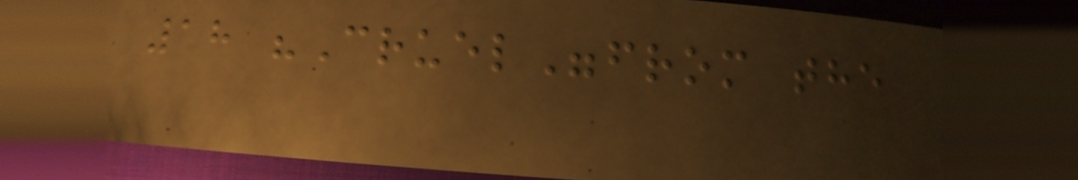18 "Cruel"from the
